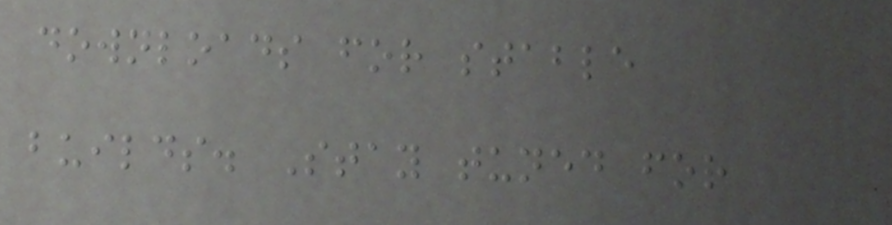downloads for stable
builds. Stay tuned for
